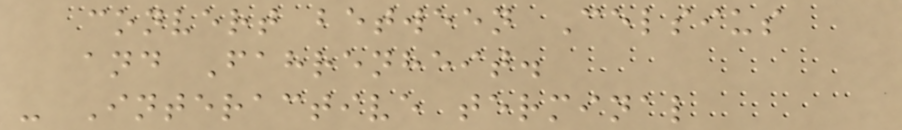convert between Celsius
and Fahrenheit.
- Interactive terminal
